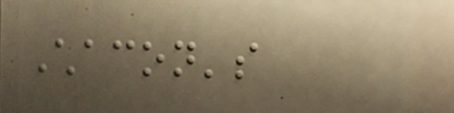Chacon's
